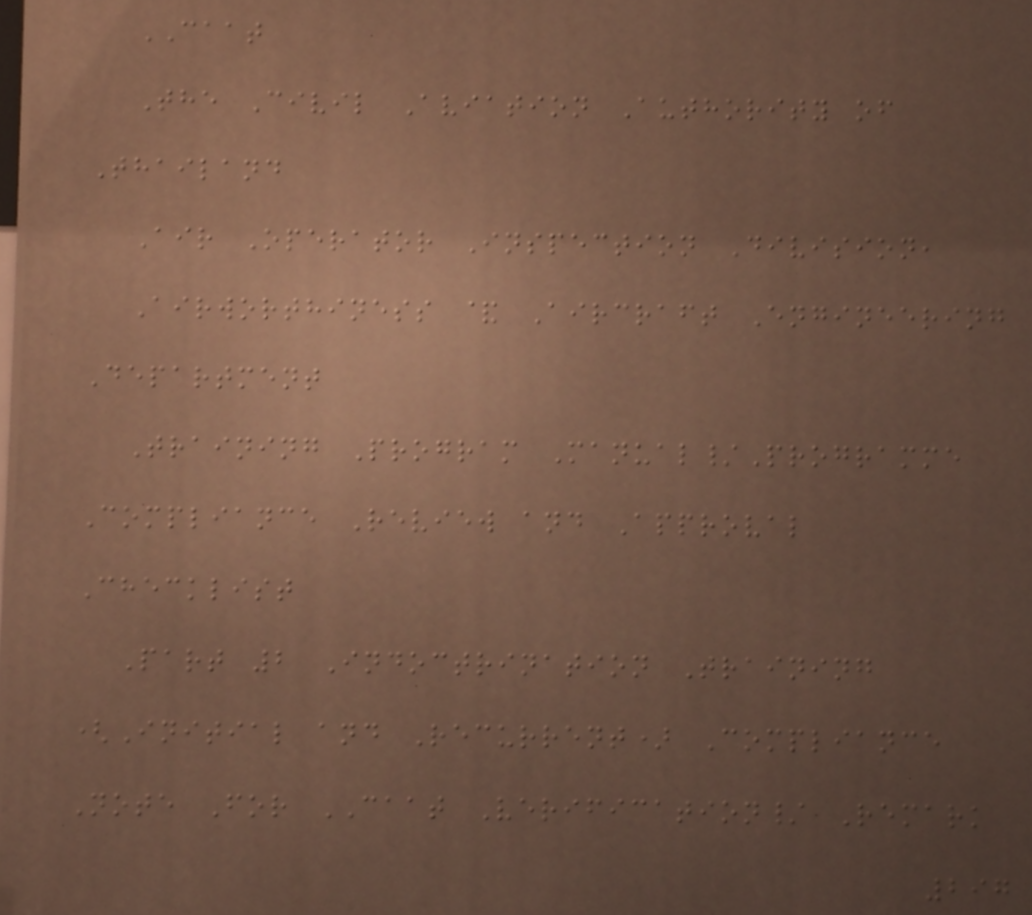CAAT
The Civil Aviation Authority of
Thailand
Air Operator Inspection Division,
Airworthiness & Aircraft Engineering
Department
Training Program Manual/Programme
Compliance Review and Approval
Checklist
Part 2 Indoctrination Training
(Initial and Recurrent) Compliance
Note For CAAT Verification/ Remark
297
